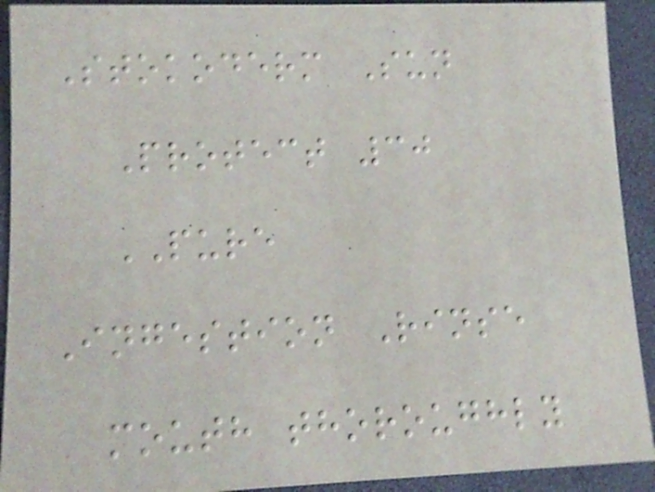Stokoderm Sun
Protect 30
PURE
Ingestion Rinse
mouth thoroughly
